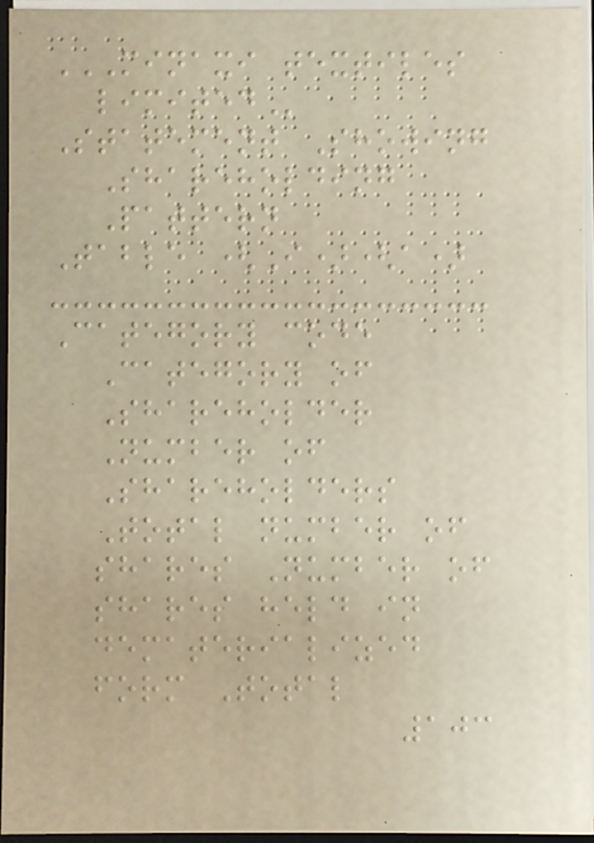MINAXI TEXTILES
LIMITED
Statement Showing
Shareholding
Pattern
Table (I)(a)
Category code
Category of
Shareholder
Number of
Shareholders
Total number of
shares Number of
shares held in
dematerialized
form Total
103
